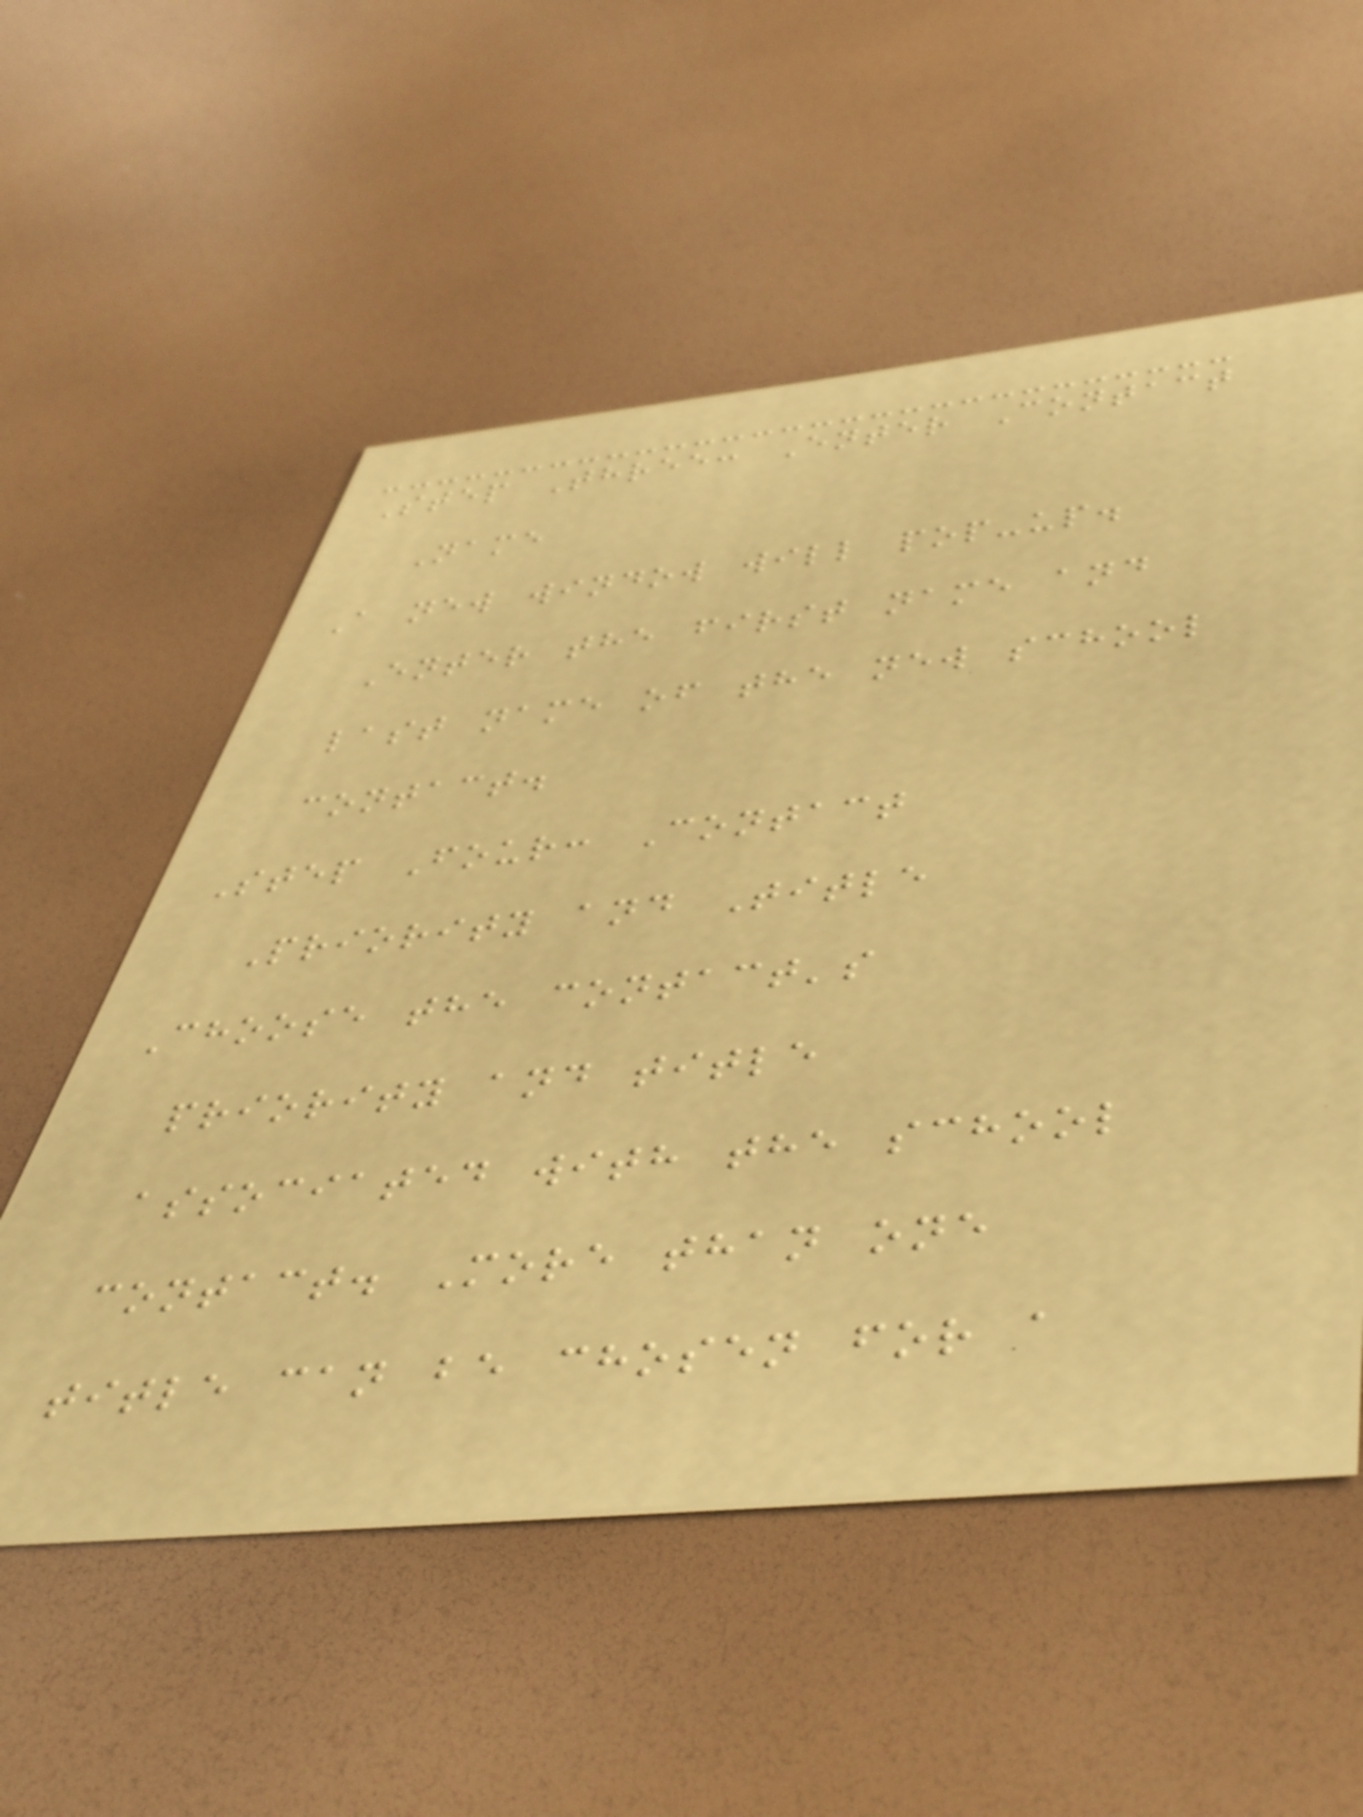Step Three: Enter Contact
Name
A new window will pop-up.
Enter the first name and
last name of the new school
contact.
Step Four: Contact
Priority and Title
Choose the contact's
priority and title
associated with the school
contact. More than one
title can be chosen for a
